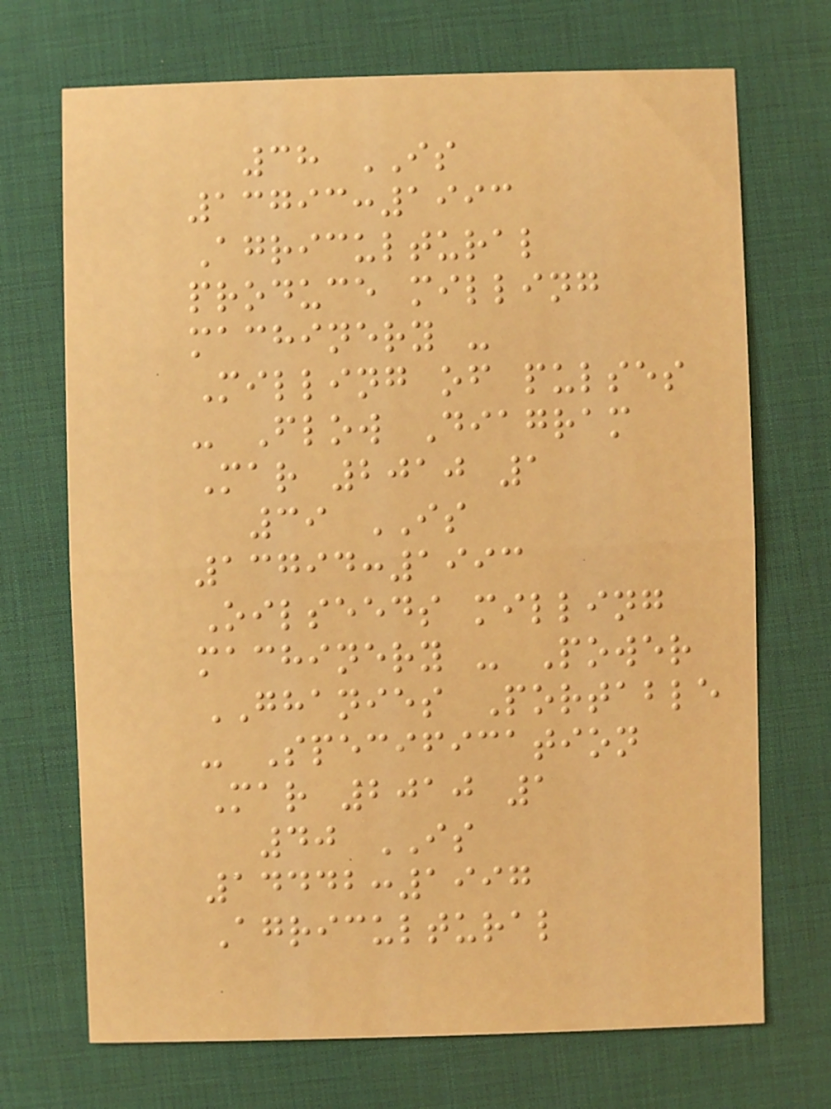38 IS
13793:1993
Agricultural
produce milling
machinery -
Milling of pulses
- Flow Diagram
Mar 2010 1
39 IS
13794:1993
Oilseeds milling
machinery - Power
GHANIES Portable
- Specification
Mar 2010 1
40 IS
14442:1997
Agricultural
